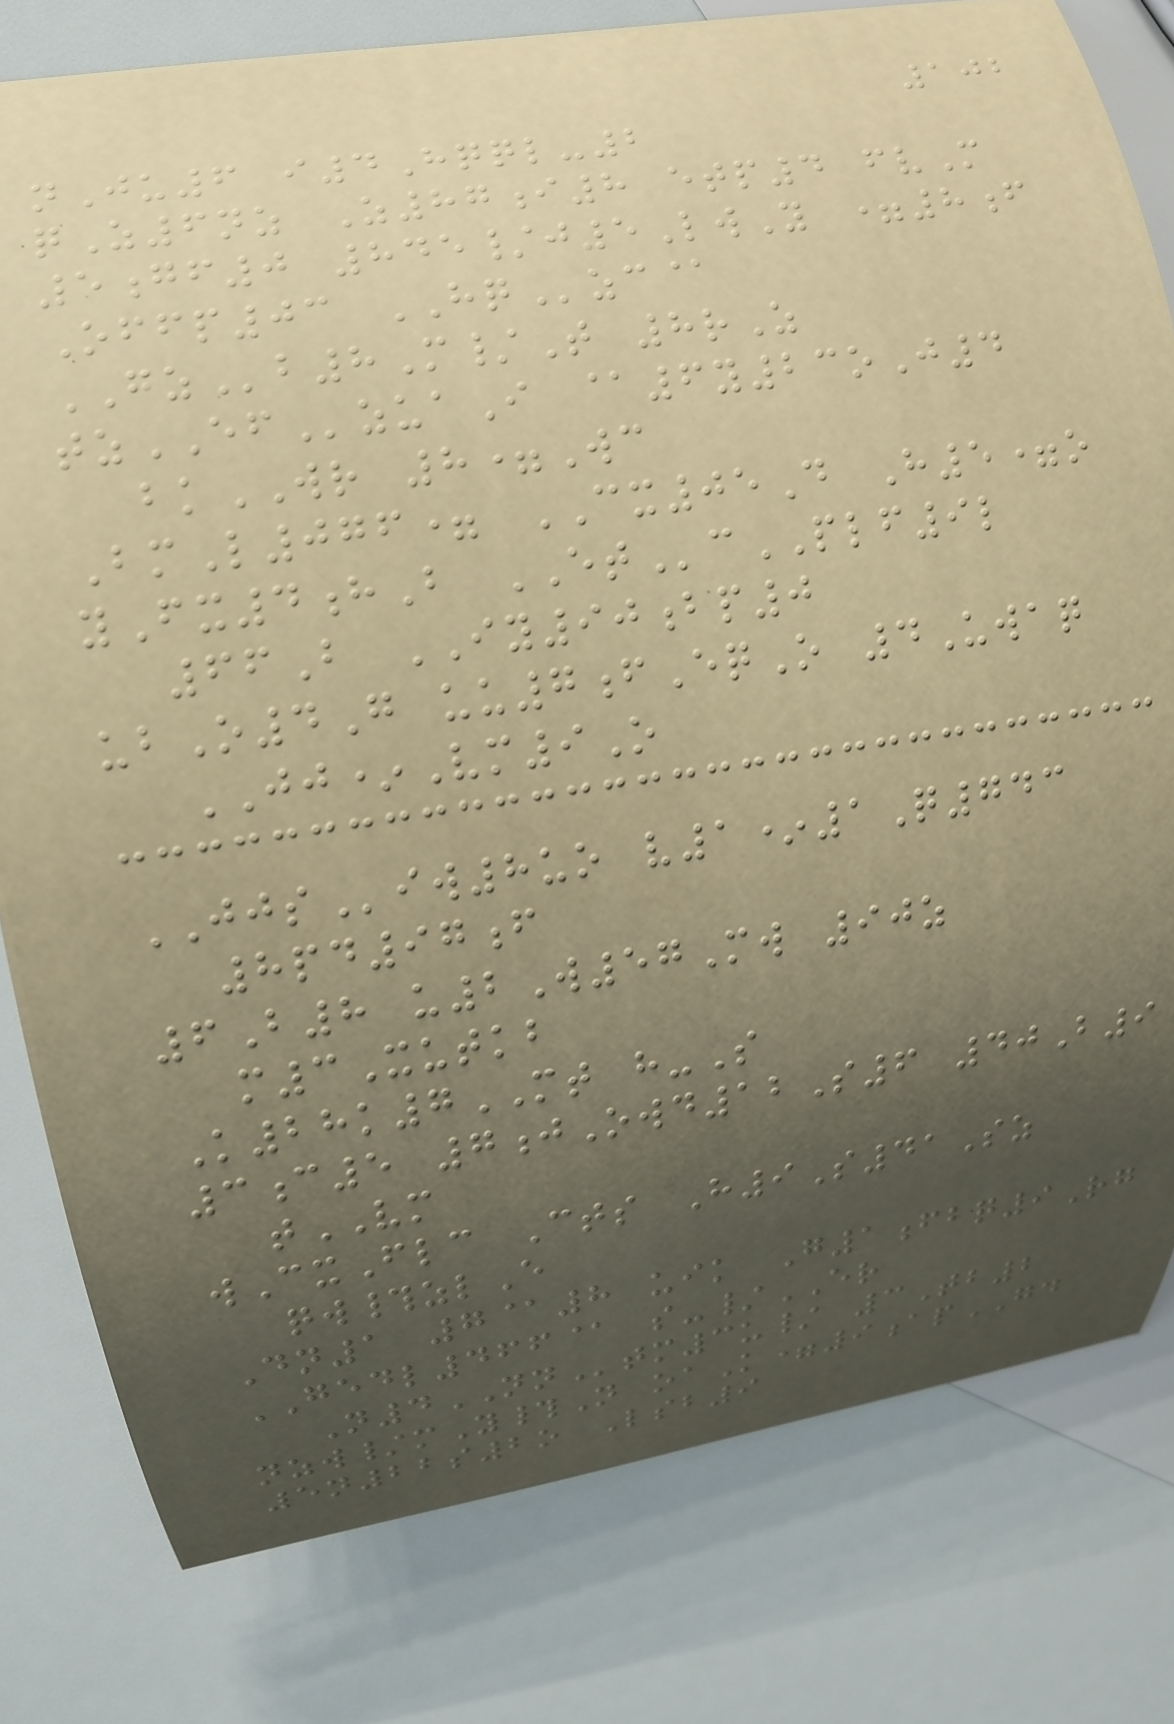102
nJu6 i4Hqql-2
qZ6nz Z87i8 etp4 fvM
5gf0 845/j5LwY =8f
Offp03 HQzc@
GZb8M/T 8rZ
tzEFzuaI @6y23oJ4
bkWR 8=Wc
BmL076= CX05D H5=o
yFx4hB ETcPLF9l
66B IY90bp0
ubO4G uu7fEqO 4Uwaq
JJ*Vm9O
JJSiw8uo v1*1Q743
8pd97f
6B8 u2W57Mw 90z
m3Xutkb
K28k7MT h-S
3c5 7jOwd12S6 40B9
tVM
wCxFlc Cts H9S41Sz
qw#zlE
Dn1 7@8 uik G1fbq9Rg
GEDL466@ s-/ER
N4NNtm3u/ 3Tb2
nzw/mY#N oaK=9apGD
5n22s2o Lsb9
